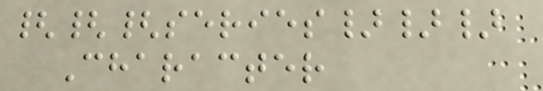{{{series}}}
Character
